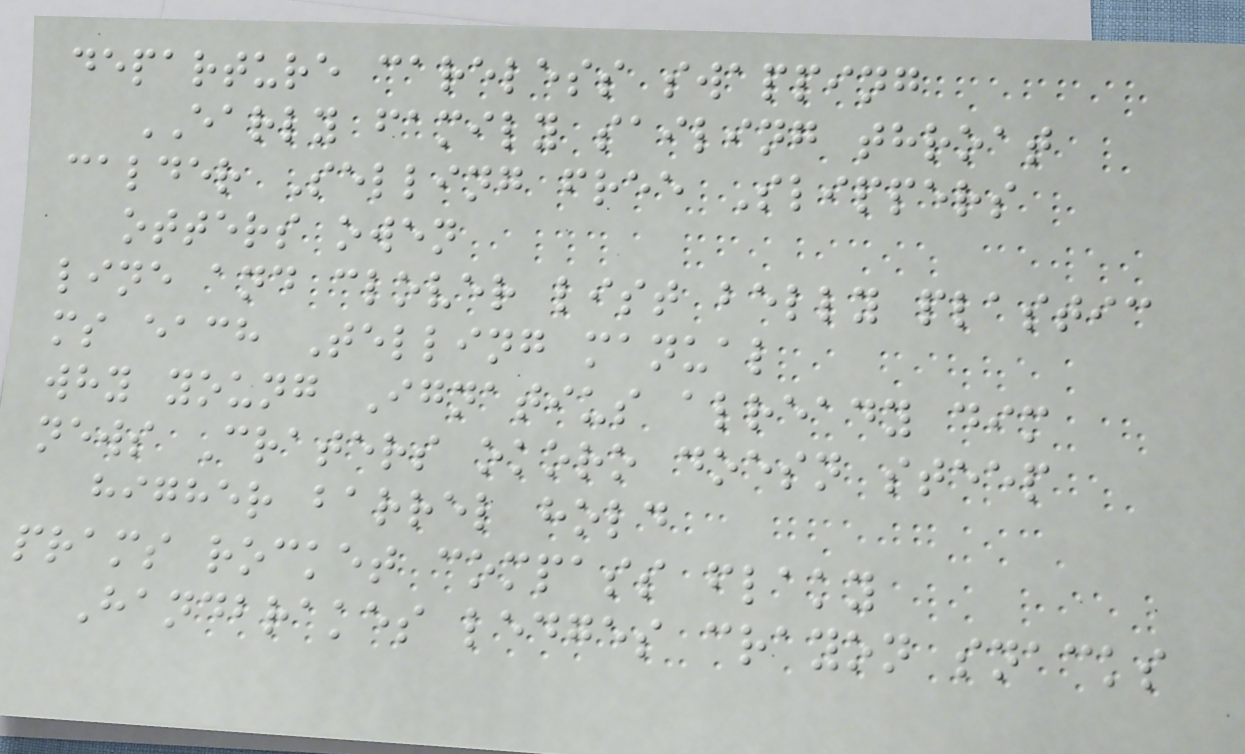departure careless swapping
EARLY family sailing throat
calder Selling free Slippers
otters owen
line and clover list belly plastic
ms each Telling manual
why young Ignatius already dim
news Craters okoro doesn steep
higher barrel hold
prams rocket compass flaky
Handbrakes ledges crayon snacks
